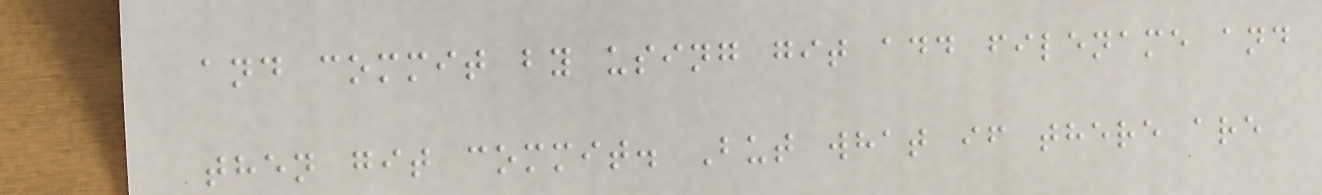and commit by using git add filename and
then git commit. But what if there are
